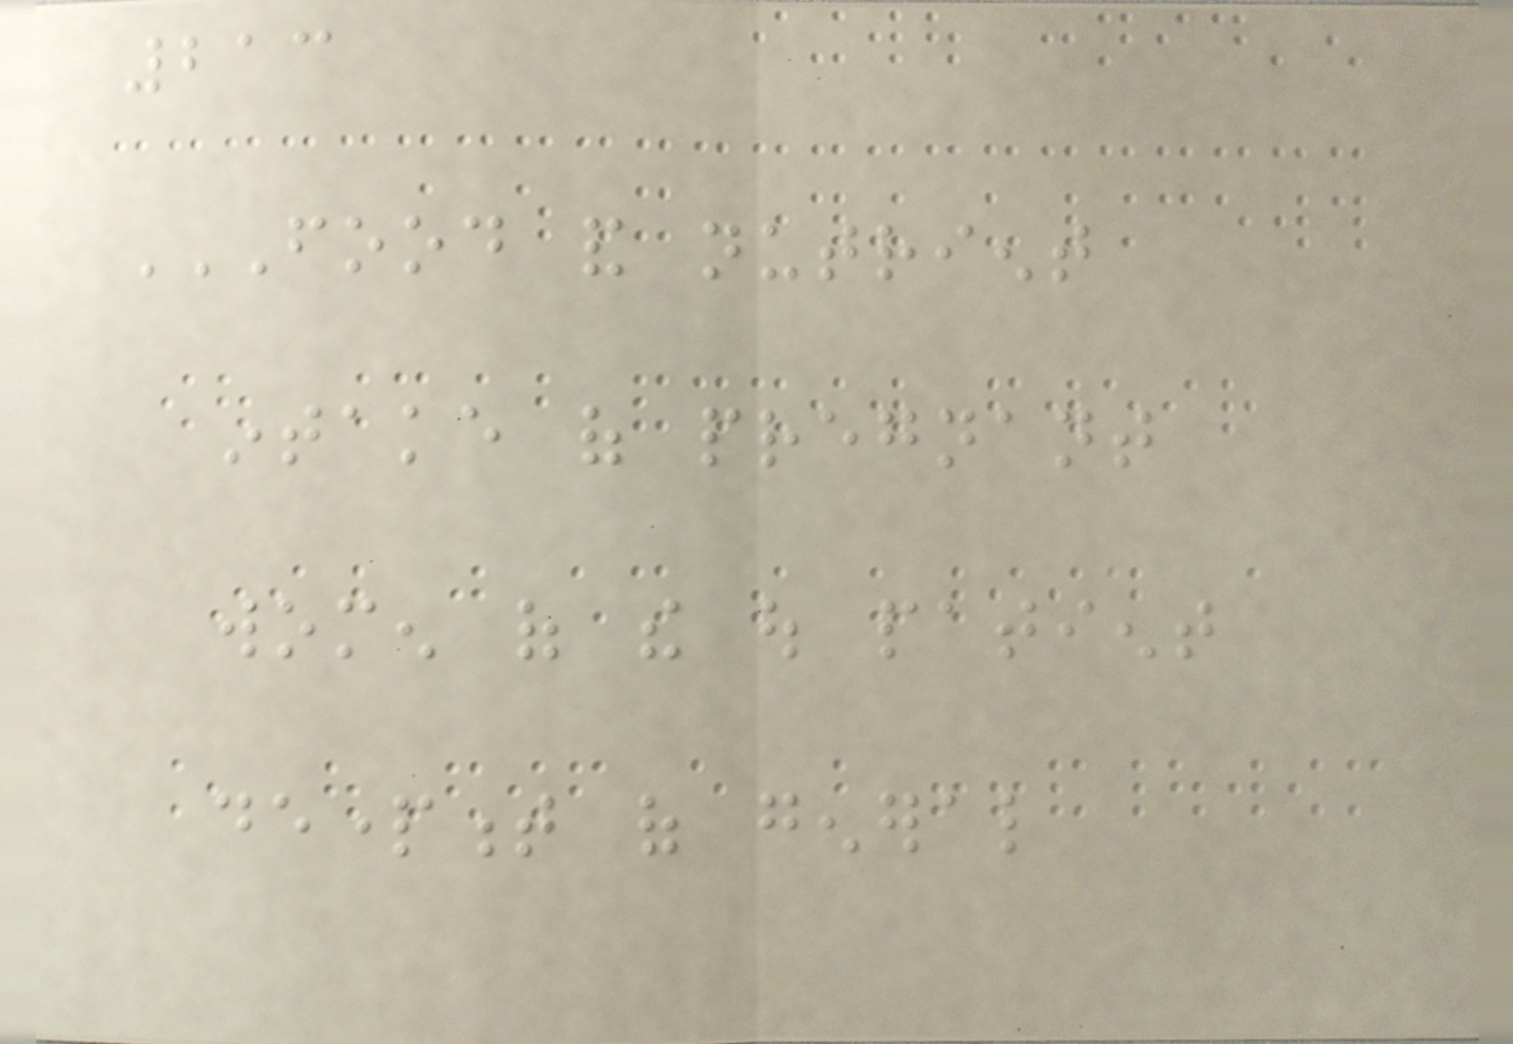213
FOOD AND NUTRIENT
INTAKE OF PREGNANT
WOMEN OF THE OUT PATIENT
DEPARTMENT OF GENERAL
